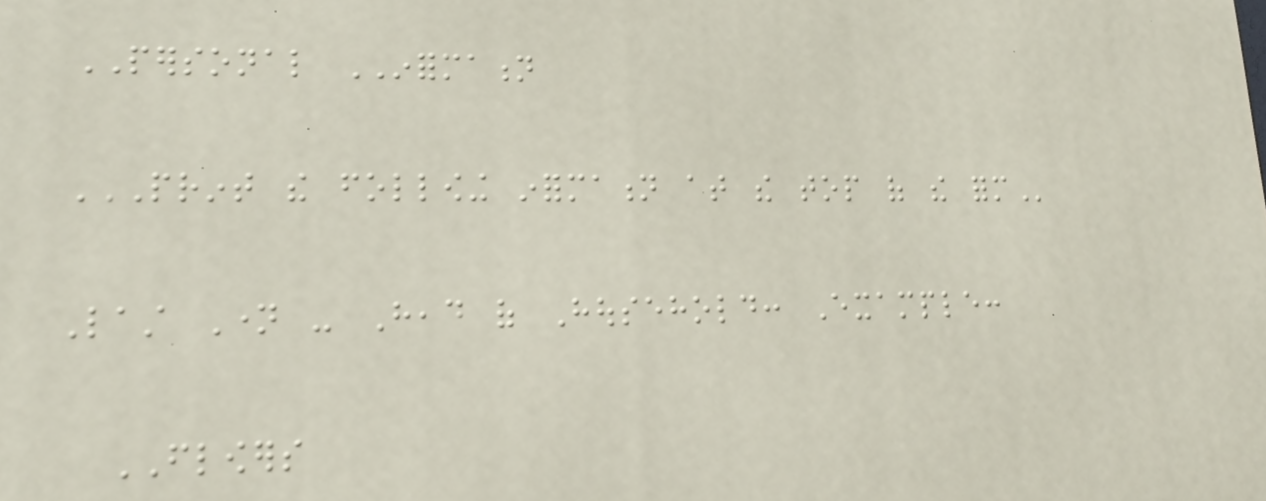PERSONAL INFORMATION
PRINT THE FOLLOWING INFORMATION AT THE TOP OF THE FORM
Last Name - Head of Household: Example:
FLOWERS
